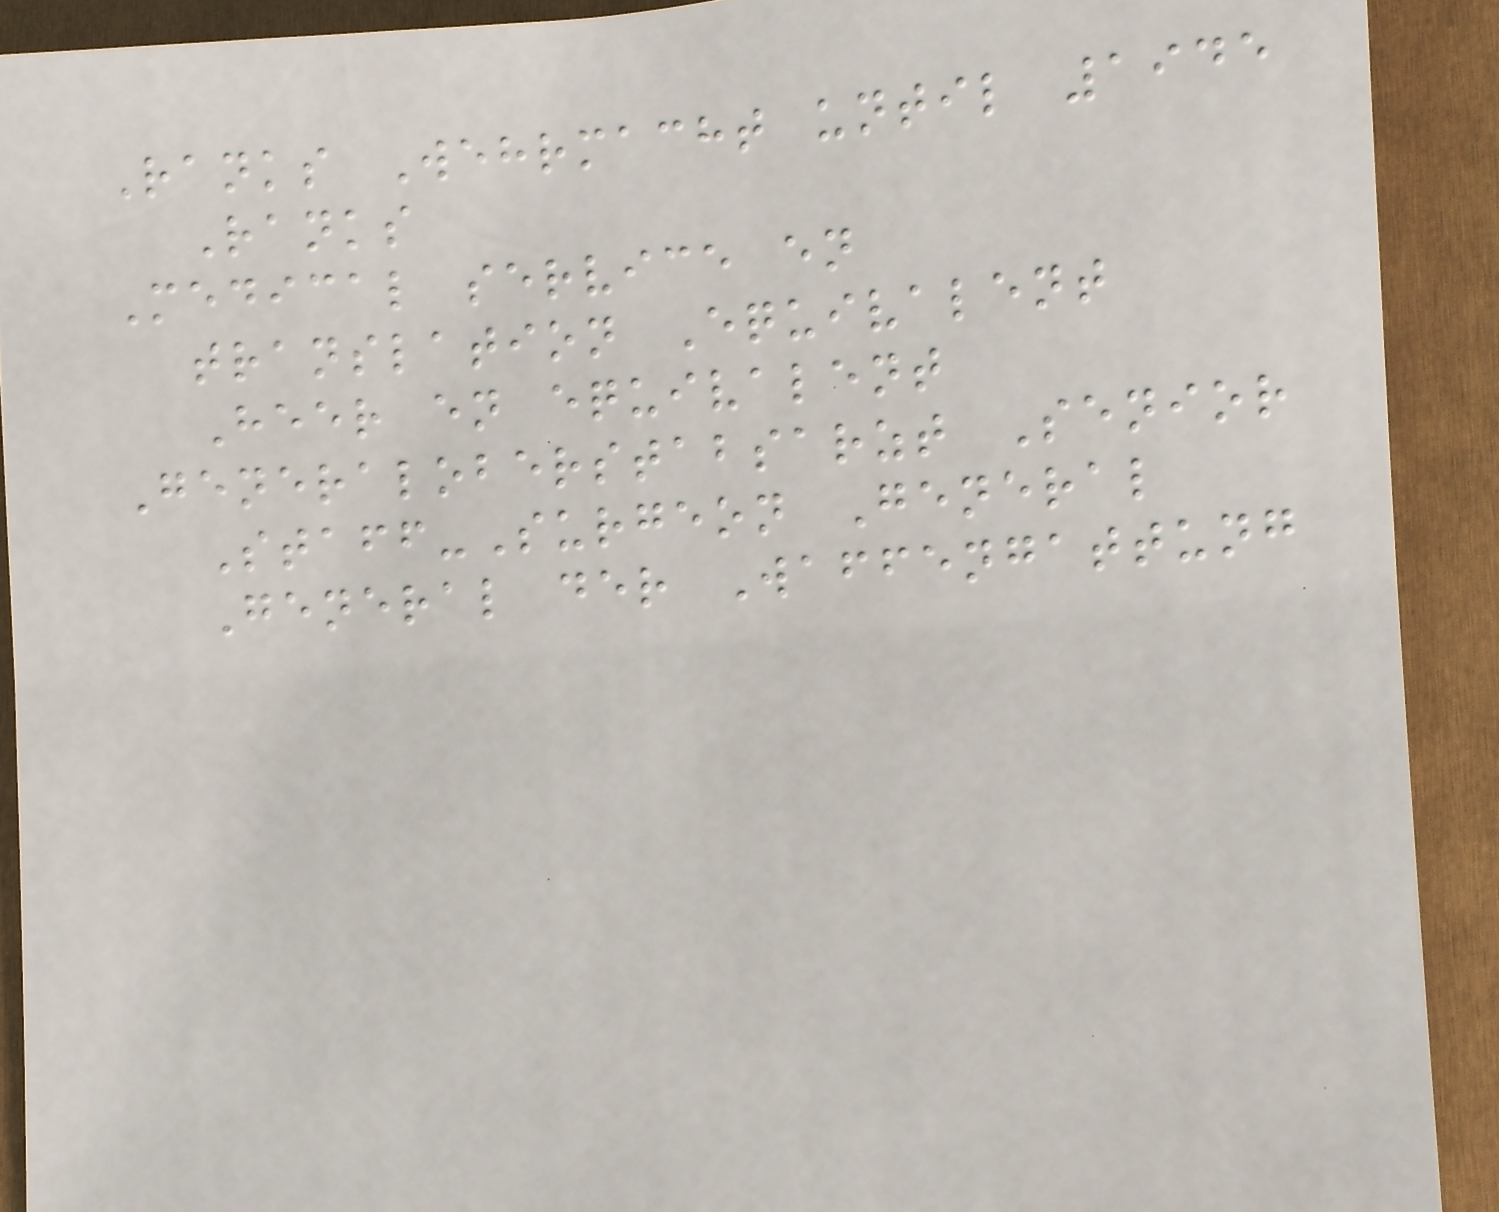Ranks Wehrmacht until 1945
Ranks
Medical service en
translation Equivalent
Heer en equivalent
Generaloberstabsarzt Senior
Staff-Surgeon General
General der Waffengattung
